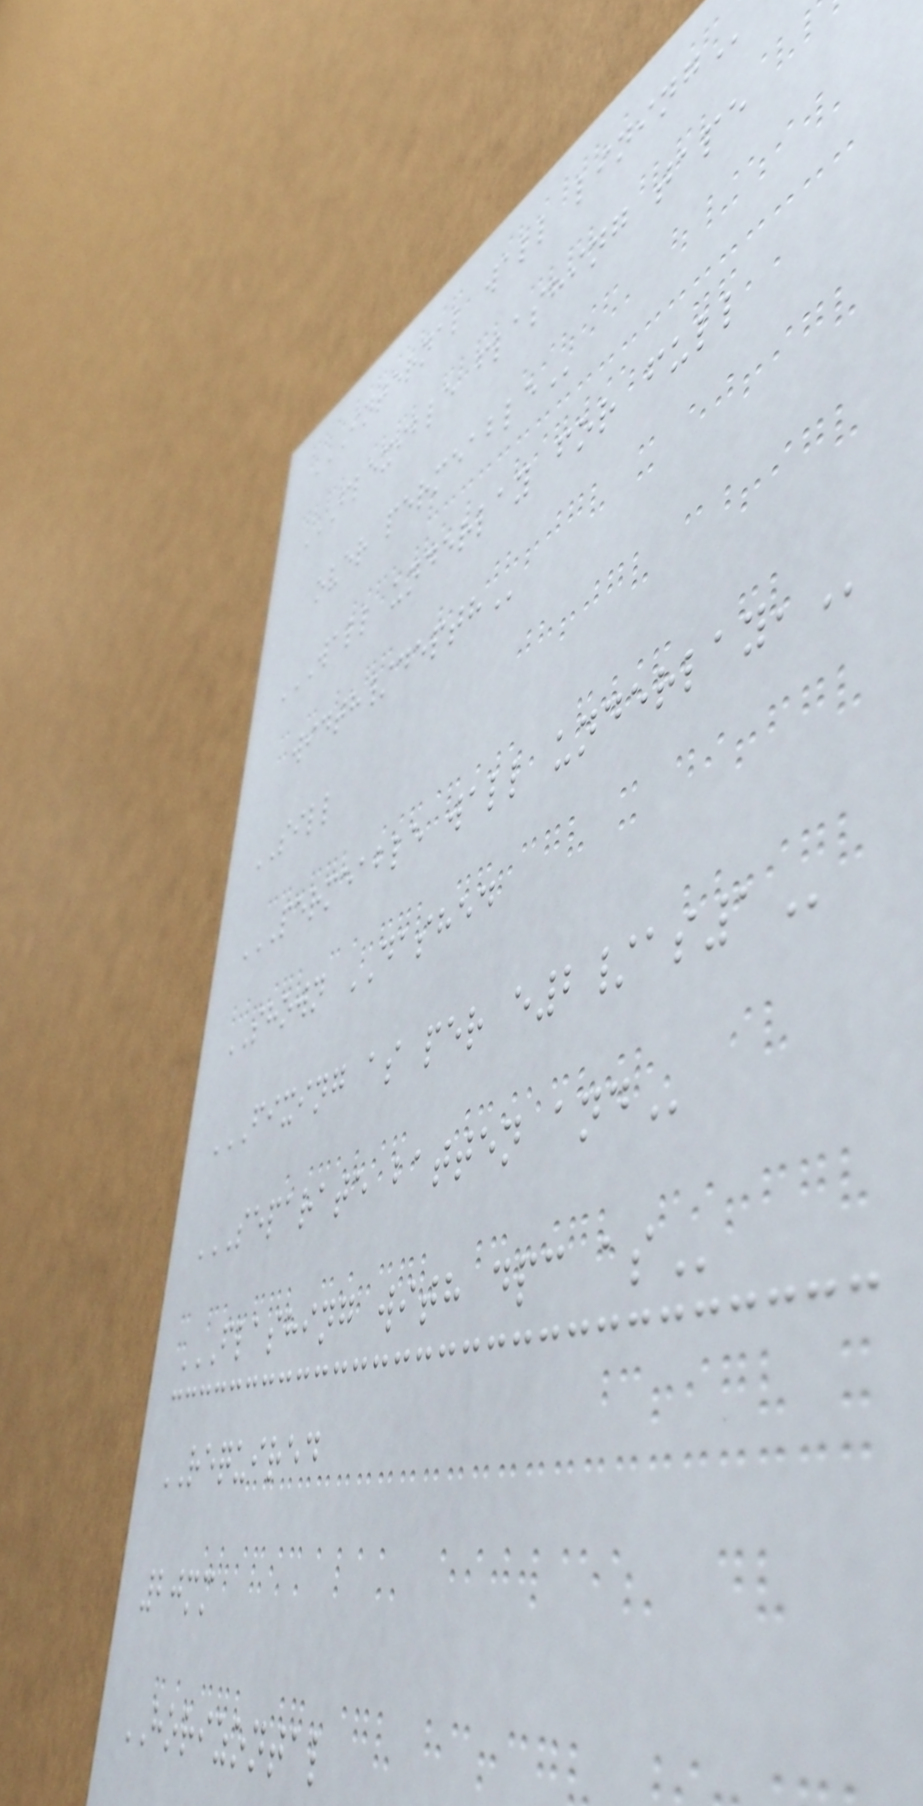INTERNAL WALL LINING
FLEXIBLE FLASHING TAPE
OVER PERMEABLE
WALL UNDERLAY FOR FULL
WIDTH/DEPTH
SILL
PERMEABLE WALL UNDERLAY,
SHOWN DASHED
FIXING AS PER E2/AS1
SEPARATE BATTEN AND
FLASHING WITH DPC AS
REQUIRED
20mm
HORIZONTAL
